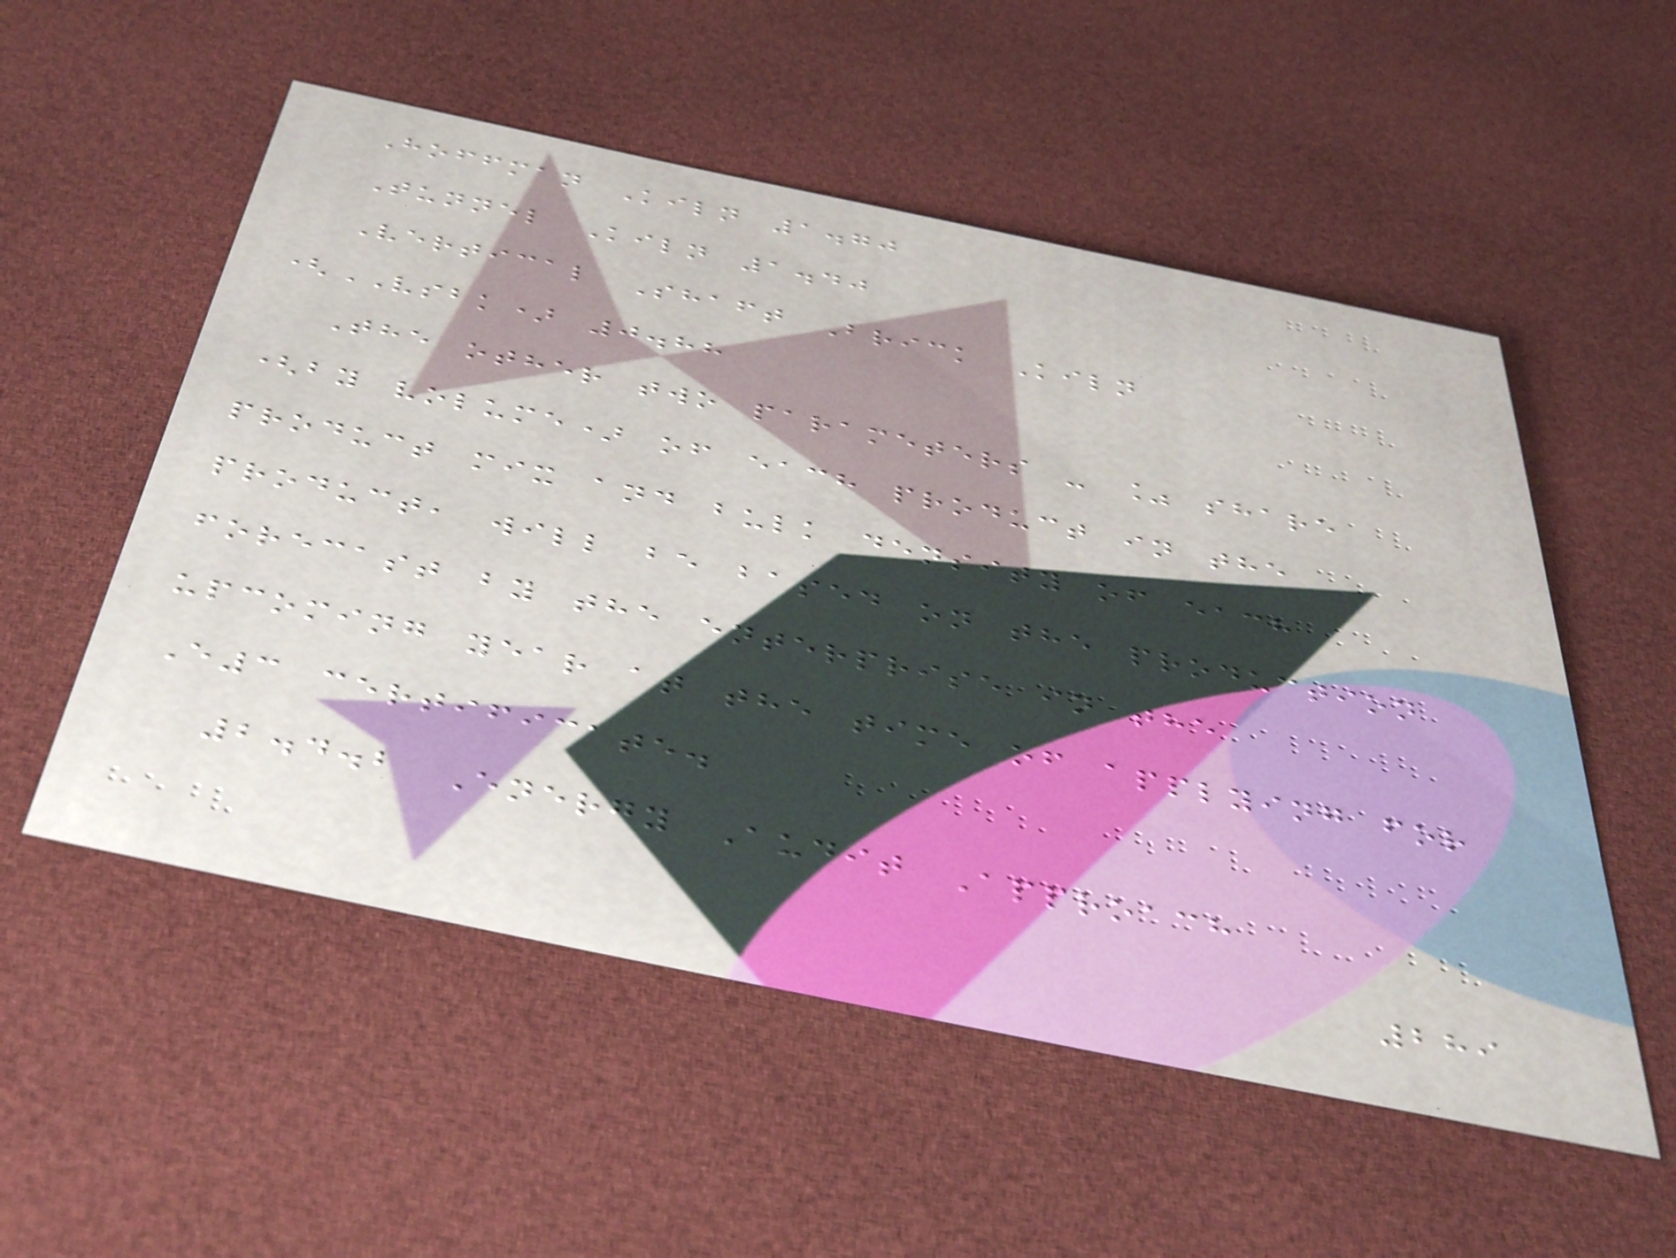Hoffman Kiln 1.70
Tunnel Kiln 1.40
Vertical Shaft Brick Kiln
(VSBK) 0.88
The other two parameters - % share
(by volume) of each product in the
product mix and bulk density of each
product, will be based on the production
forecast by the enterprise in the
upcoming year at the time of applying for
E3 certificate.
2.4.2 Energy Audit Approach
289
